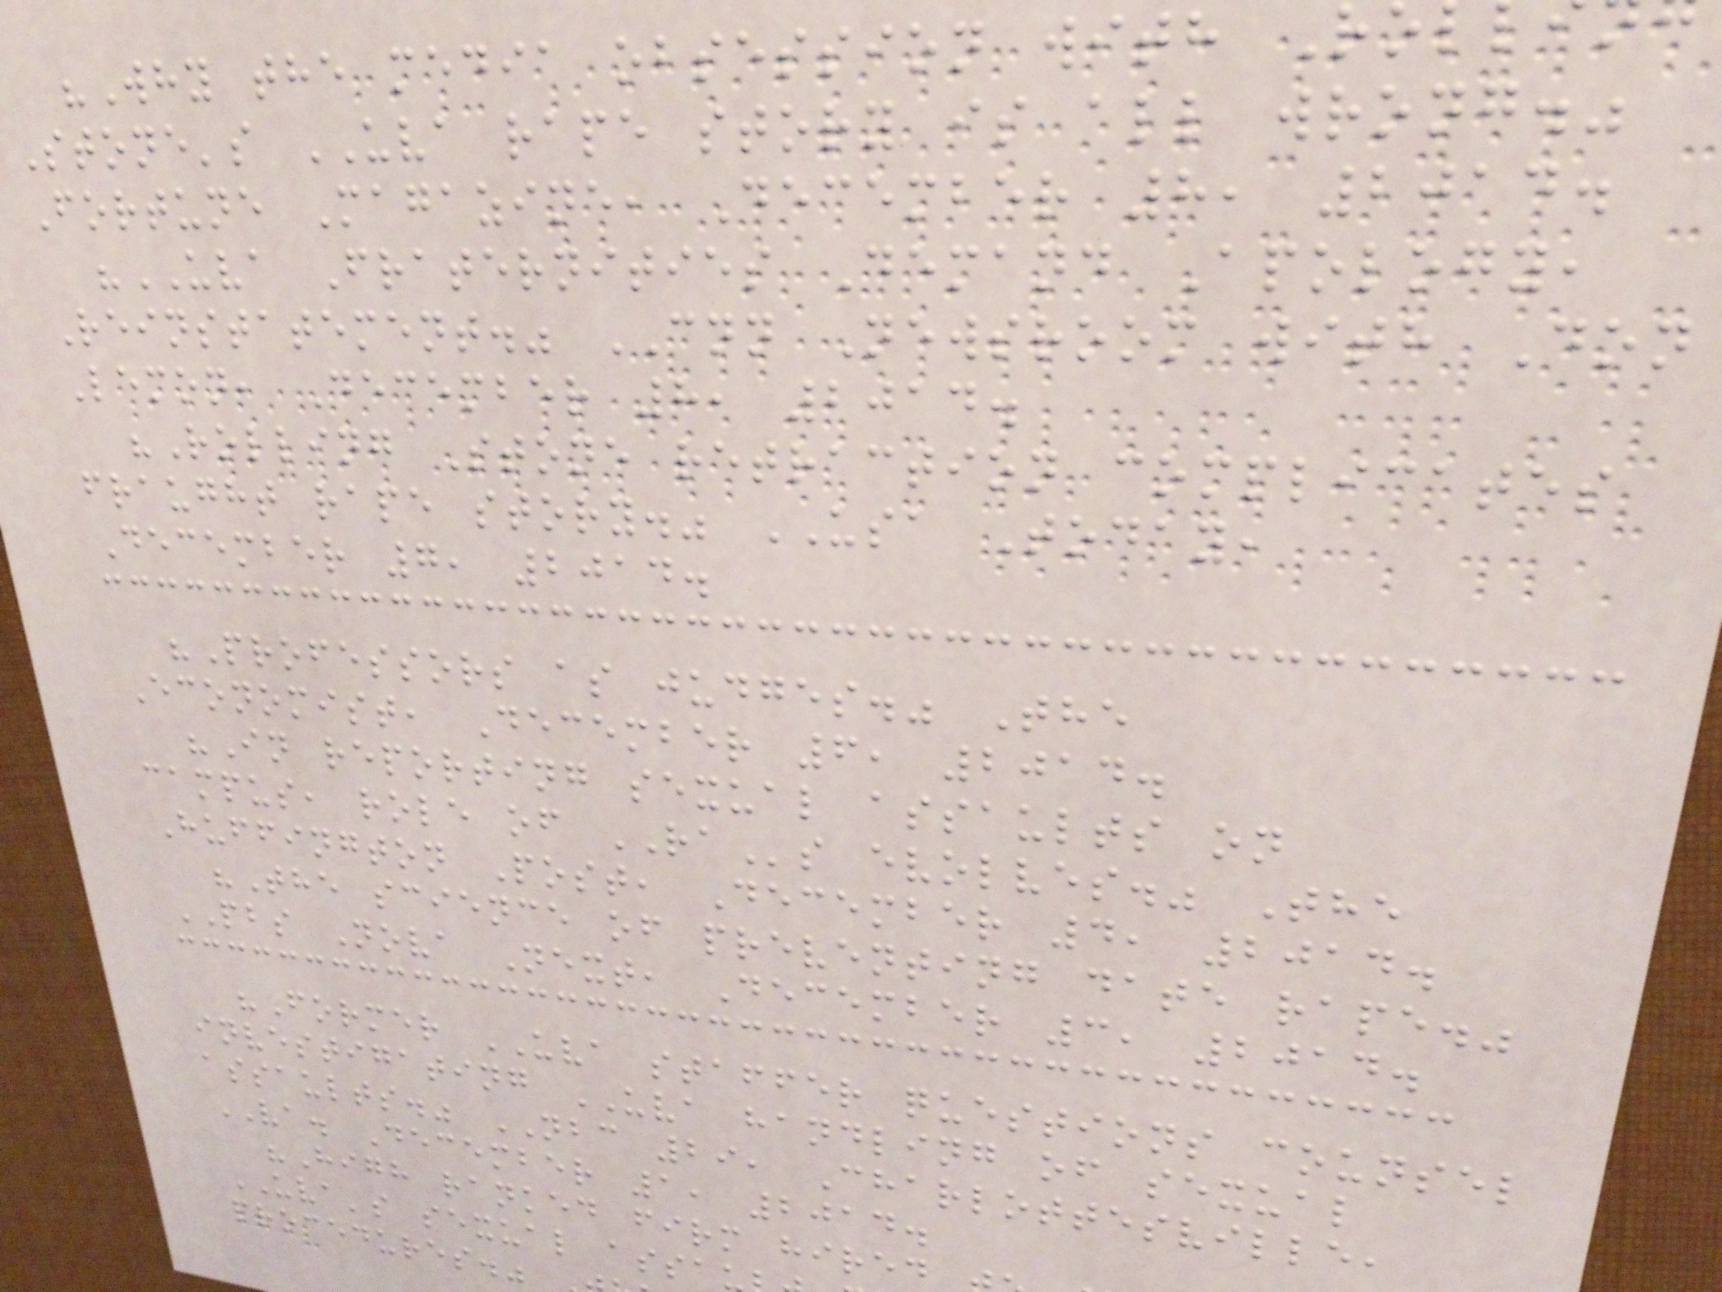"Why the media obsession with R
Stone's UVA rape story is all wrong."
Fortune Magazine, December 8, 2014.
"UVA Fraternities Demand Apology,
Reinstatement." CNN Newsroom with Don
Lemon, December 8, 2014.
"Rolling Stone retraction complicates
fraught rape story." USA Today,
December 7, 2014.
"Professors as judges." The
Economist, December 6, 2014.
"In reporting sexual assaults on
campus, role of RAs evolves." The
Huffington Post, December 4, 2014.
"The science of preventing date rape."
PBS Nova Next, December 3, 2014.
"Former UVA staffer questions counsel
investigating UVA handling of sexual
assaults." NBC 29, Charlottesville,
VA. December 1, 2014.
"High ranked firm hired
UVA's sexual assa
procedures."
